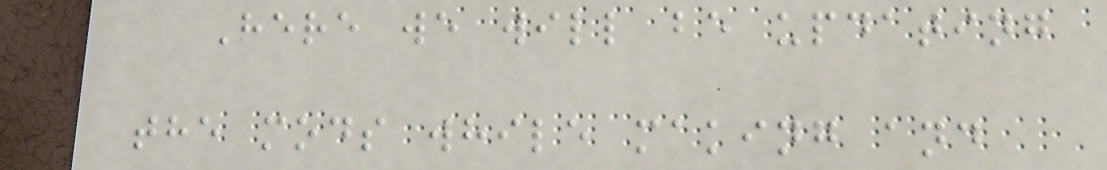Here we will be updating
the mods while making and
